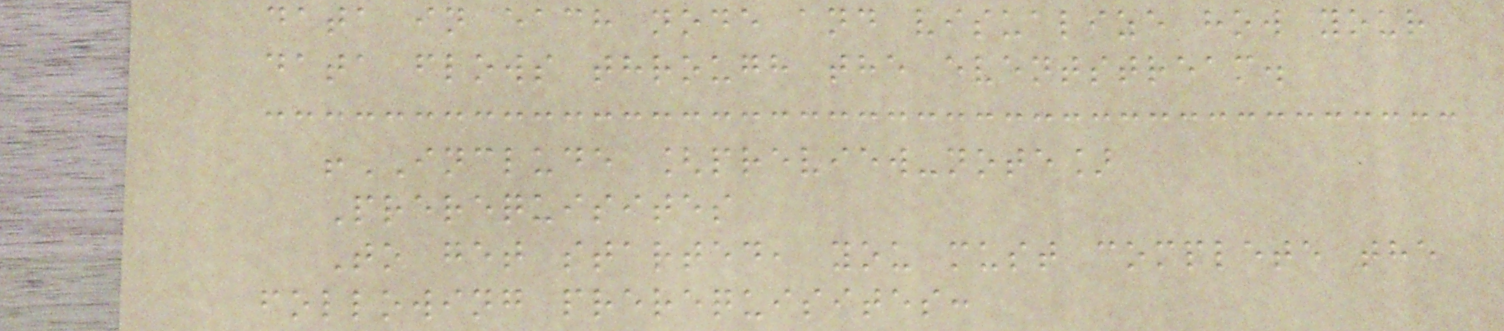data in each node and visualize how your
data flows through the eventstream.
!INCLUDE [preview-note]
Prerequisites
To get started, you must complete the
following prerequisites:
